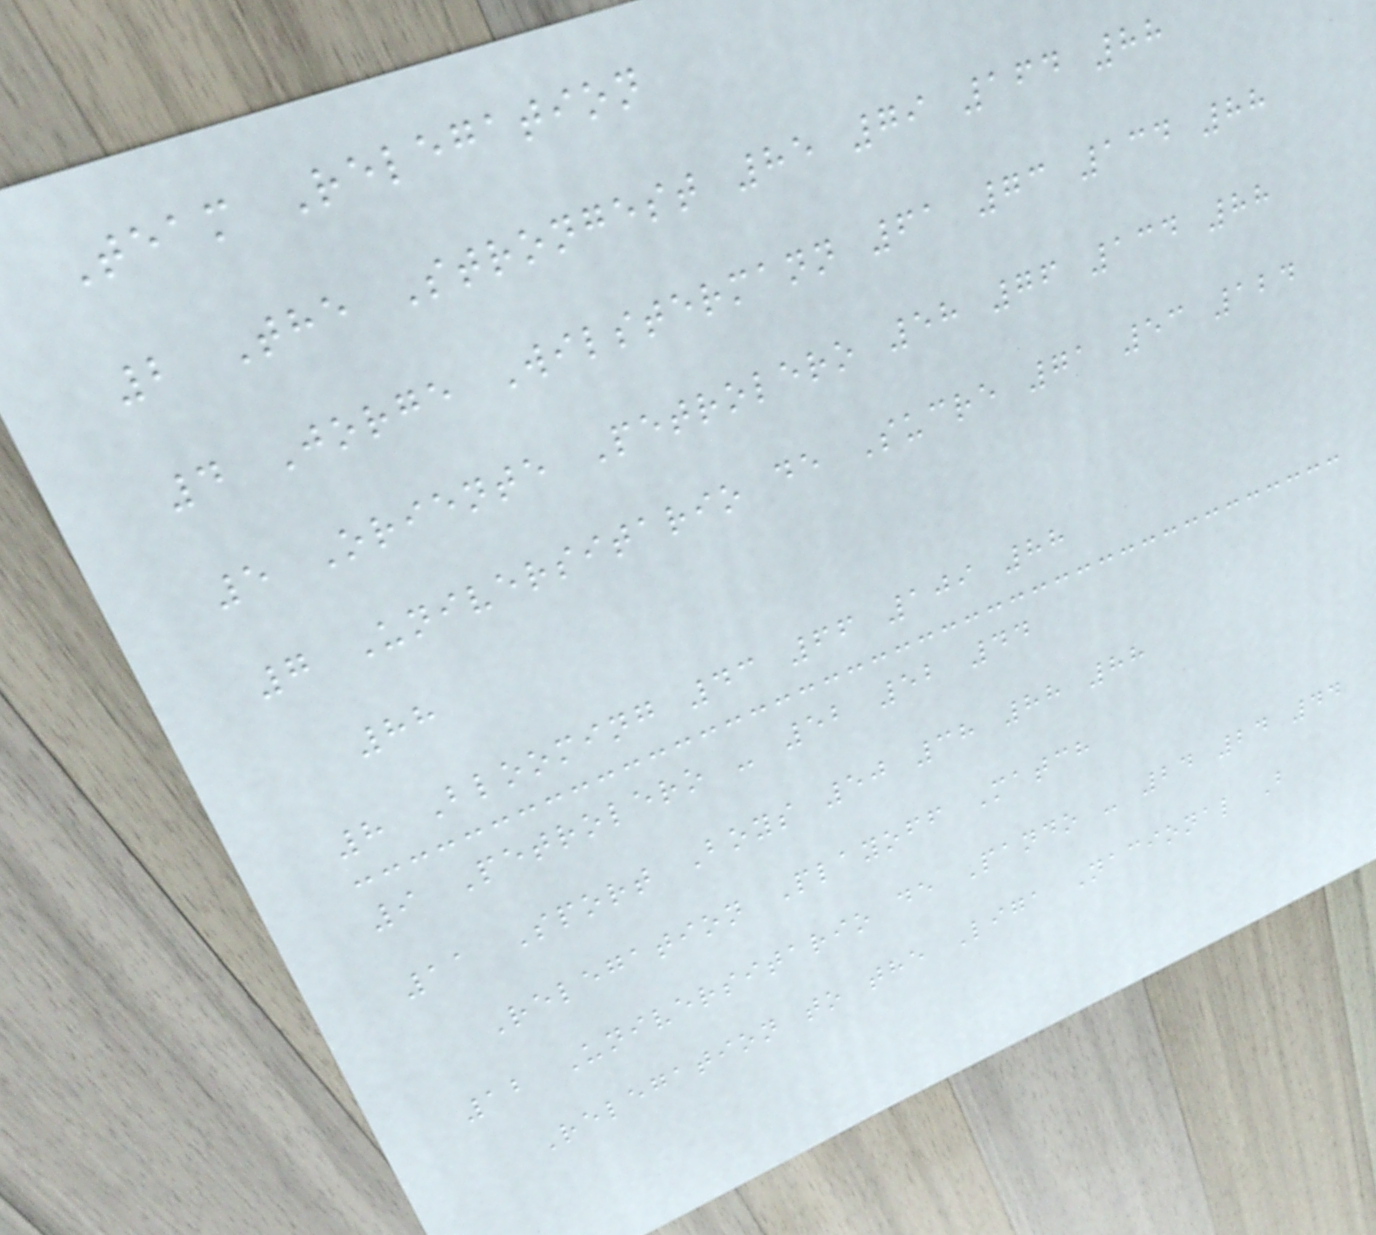Team Relegation
2 The Strongest 85 79 164 88
4 Jorge Wilstermann 61 73 134 88
5 Oriente Petrolero 58 76 134 88
7 Universitario de Sucre 71 53 124
88
8 Blooming 43 66 109 88
9 Petrolero - 52 52 44
11 Sport Boys 50 38 88 88
Relegation Playoff Match
12 Universitario de Pando - 24 24 44
Relegation to the Liga Nacional B
